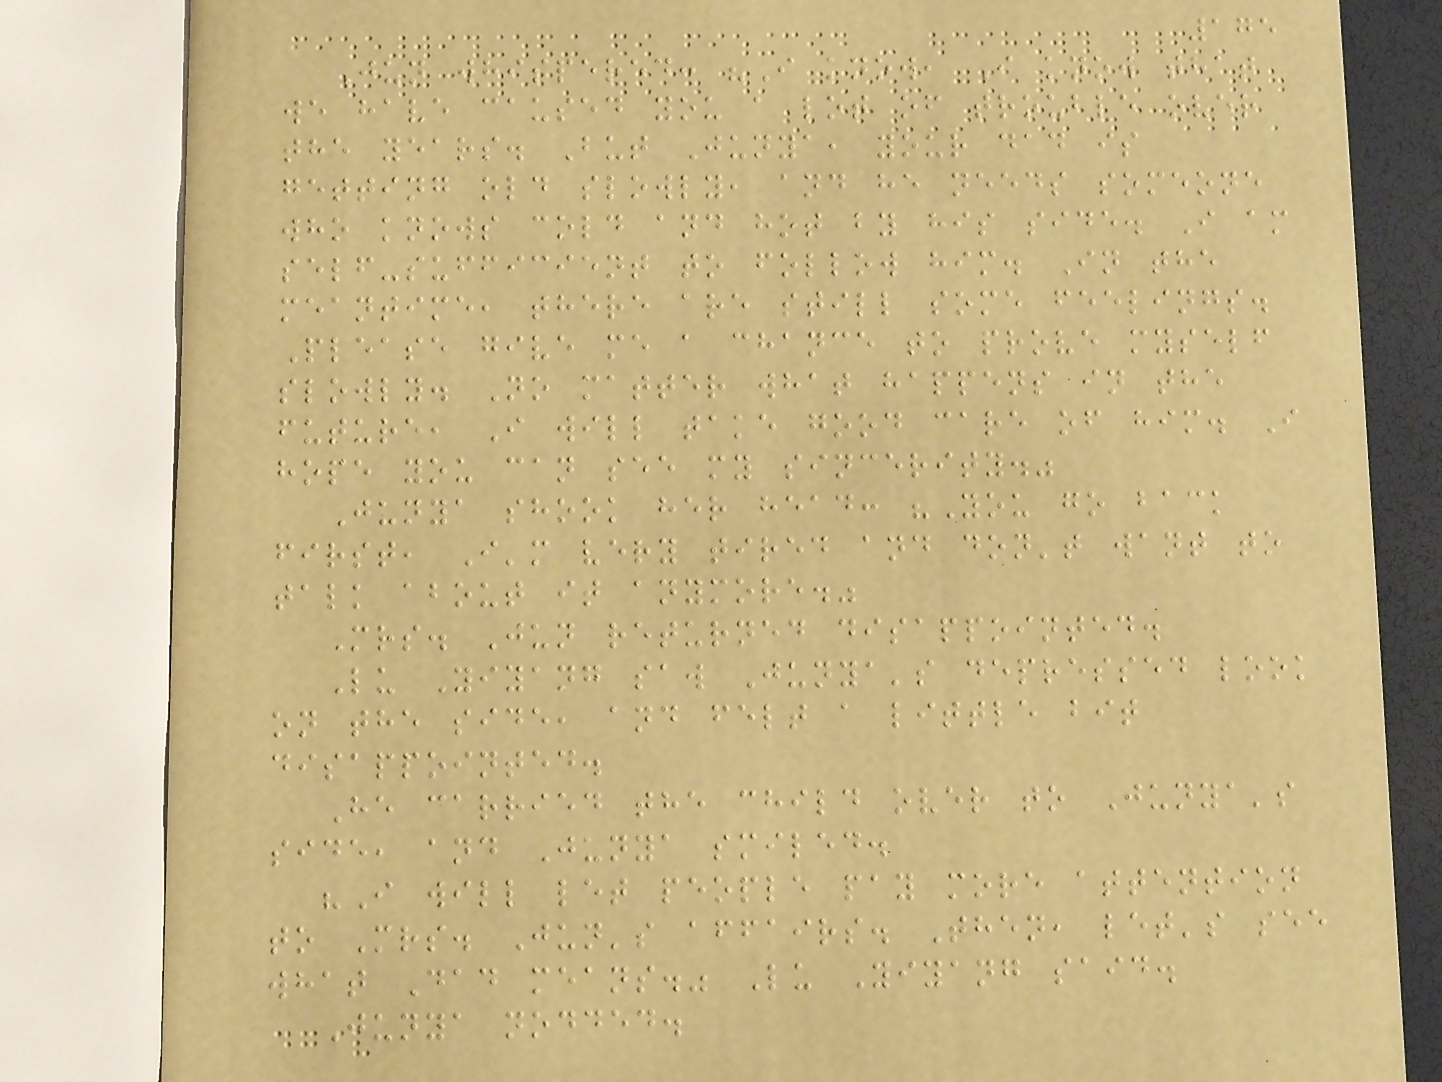175
Jun whispered: "I know, I know that
we have caused you a lot of trouble over
the years. But Junya, your dad is
getting old slowly, and he needs someone
who knows cold and hot by his side. I am
self-sufficient to follow him. In the
meantime, there are still some feelings.
Please give me a chance to prove myself
slowly. No matter what happens in the
future, I will take good care of him. I
hope you can see my sincerity."
Junya shook her head: "You go back
first, I'm very tired and don't want to
talk about it anymore."
Mrs. Jun returned disappointed.
Lu Yiyang saw Junya's depressed look
on the side, and felt a little bit
disappointed.
He carried the child over to Junya's
side, and Junya smiled.
"I will let people pay more attention
to Mrs. Jun's affairs. Then, let's see
what Dad means." Lu Yiyang said.
Junya nodded.
